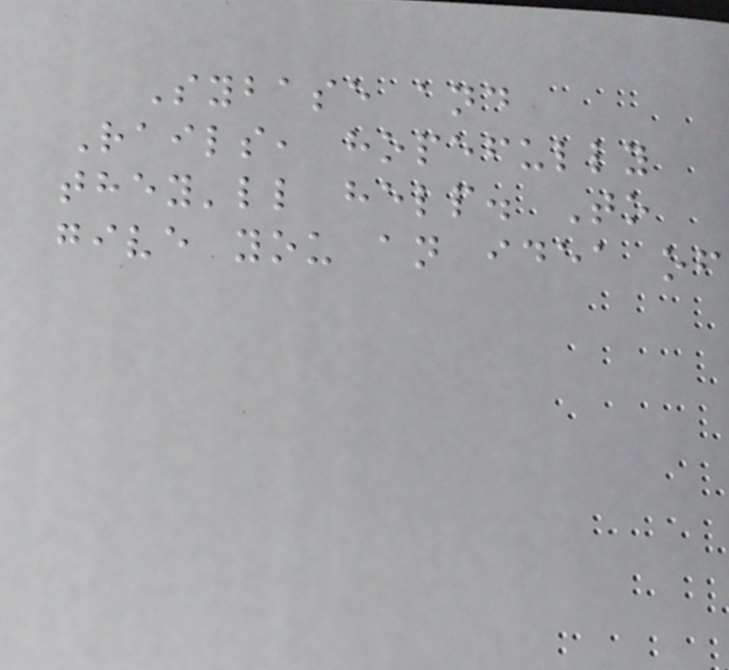Sybase and
Rails, hopefully
they'll help. To
give you an idea of
